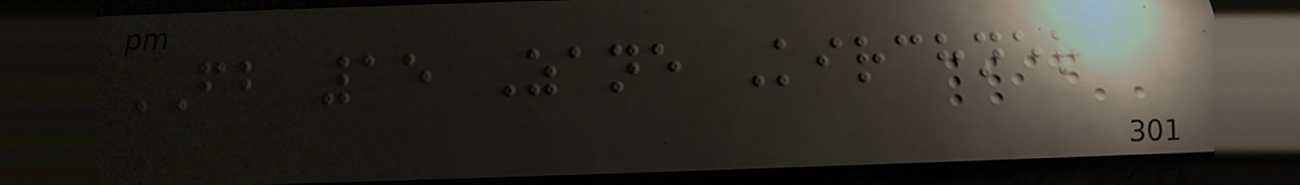FB 15 Zane Kirchner
